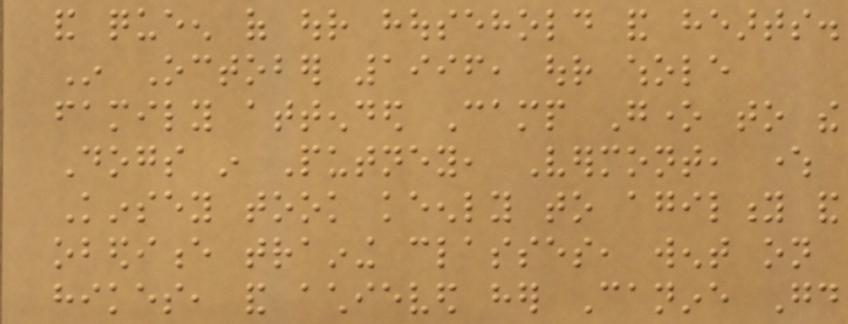and queen of our household and hearts.
In October 1996, our whole
family attended Camp Gone to the
Dogs in Putney, Vermont, where
Kinsey took keenly to agility and
obedience training classes, went on
hikes, and achieved her Canine Good
